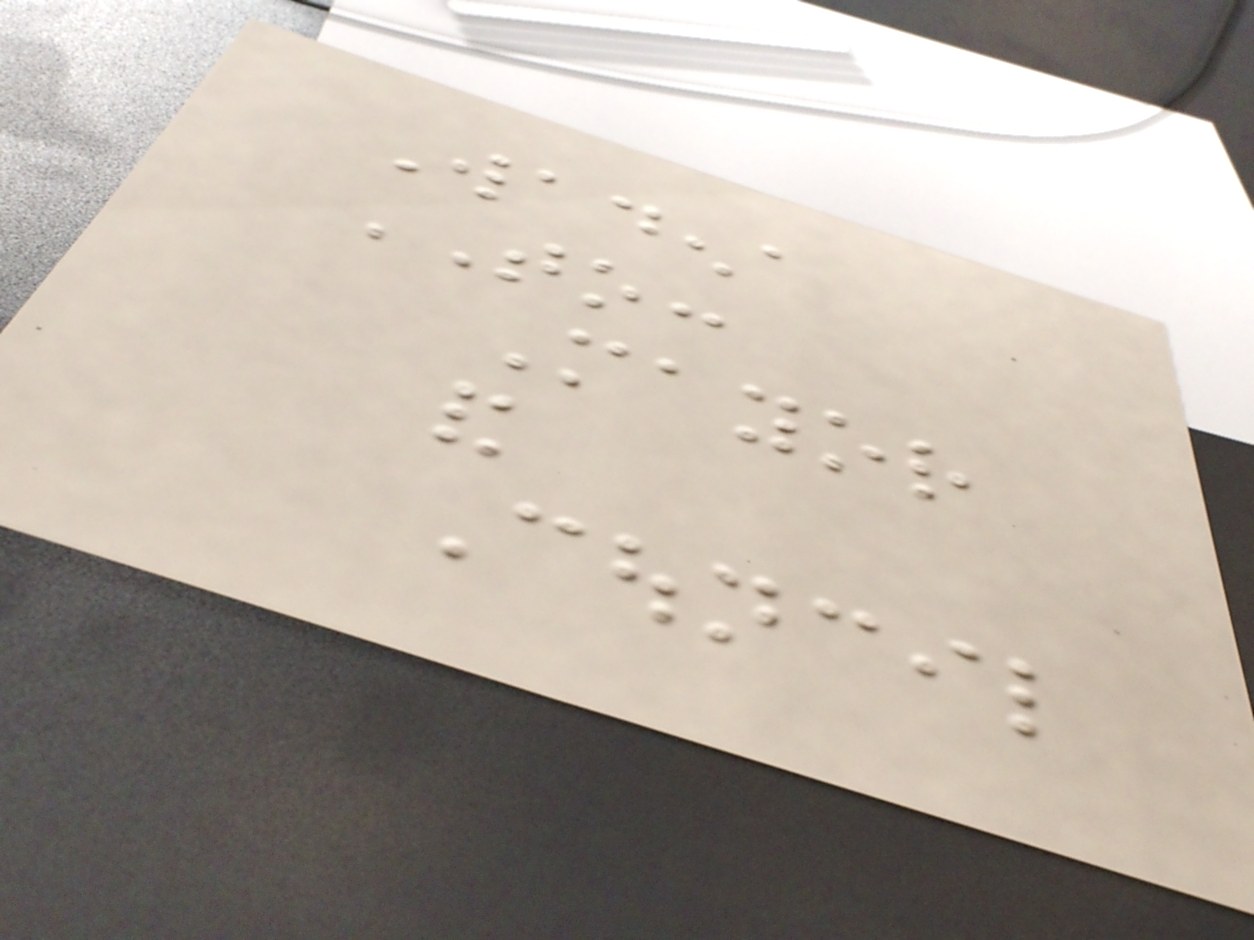Wadena
TO:
Mayor
and
Council
